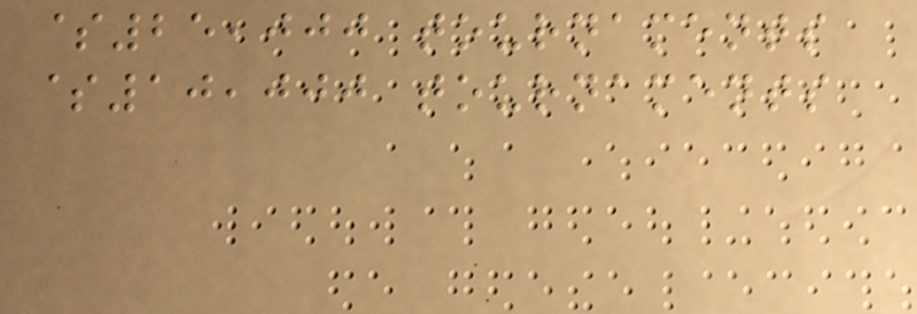$25,000 tournaments
$10,000 tournaments
